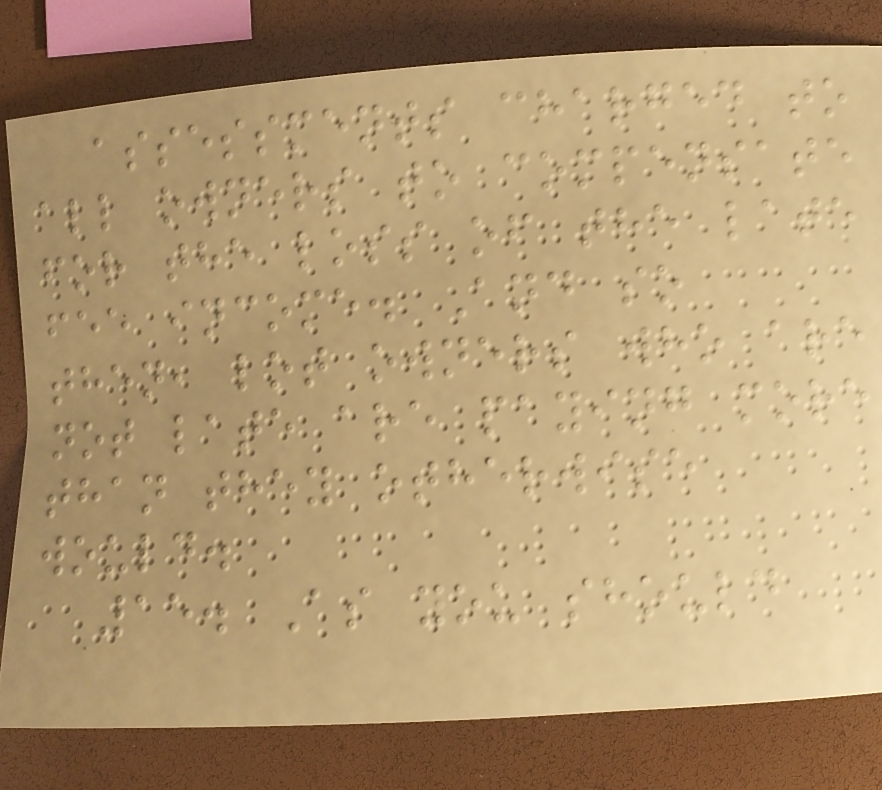assessments charged to
all owners to compensate
for the loss of the late
fee income. And so
then, lot owners who are
not late are paying more
than they otherwise
would.
15. As you should
